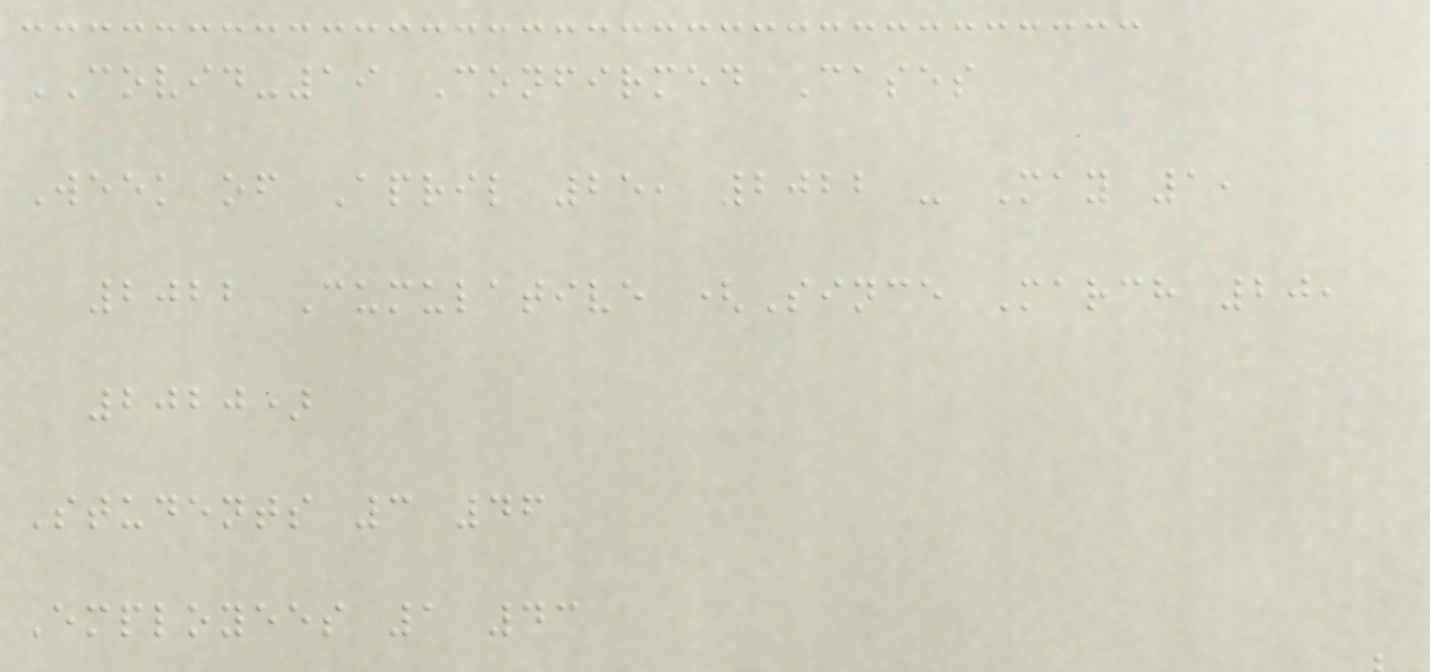COVID-19 Confirmed Cases
Week of April 25, 2022 - May 1,
2022 Cumulative (Since March 20,
2020)
Students 3 46
Employees 1 43
